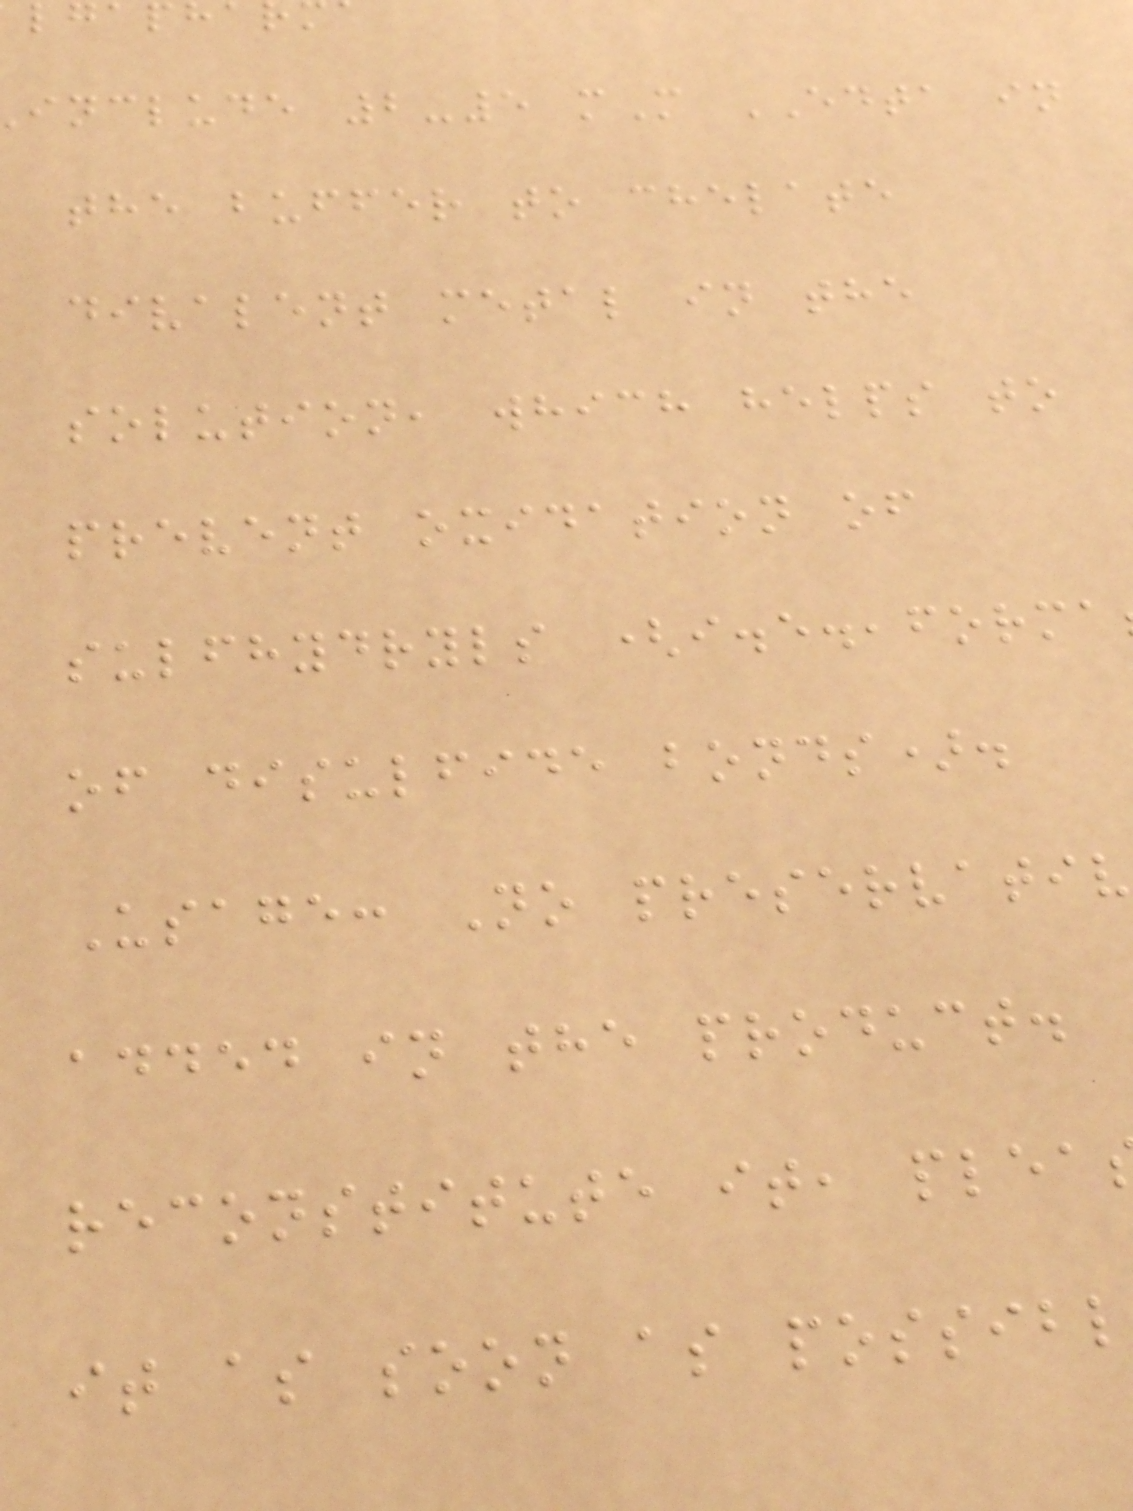include 2-5 mM EDTA in
the buffer to chelate
divalent metal in the
solution, which helps to
prevent oxidation of
sulfhydryls (i.e.,forma
of disulfide bonds).
Usage: No preservativ
added in the product.
reconstitute it, plea
it as soon as possibl
